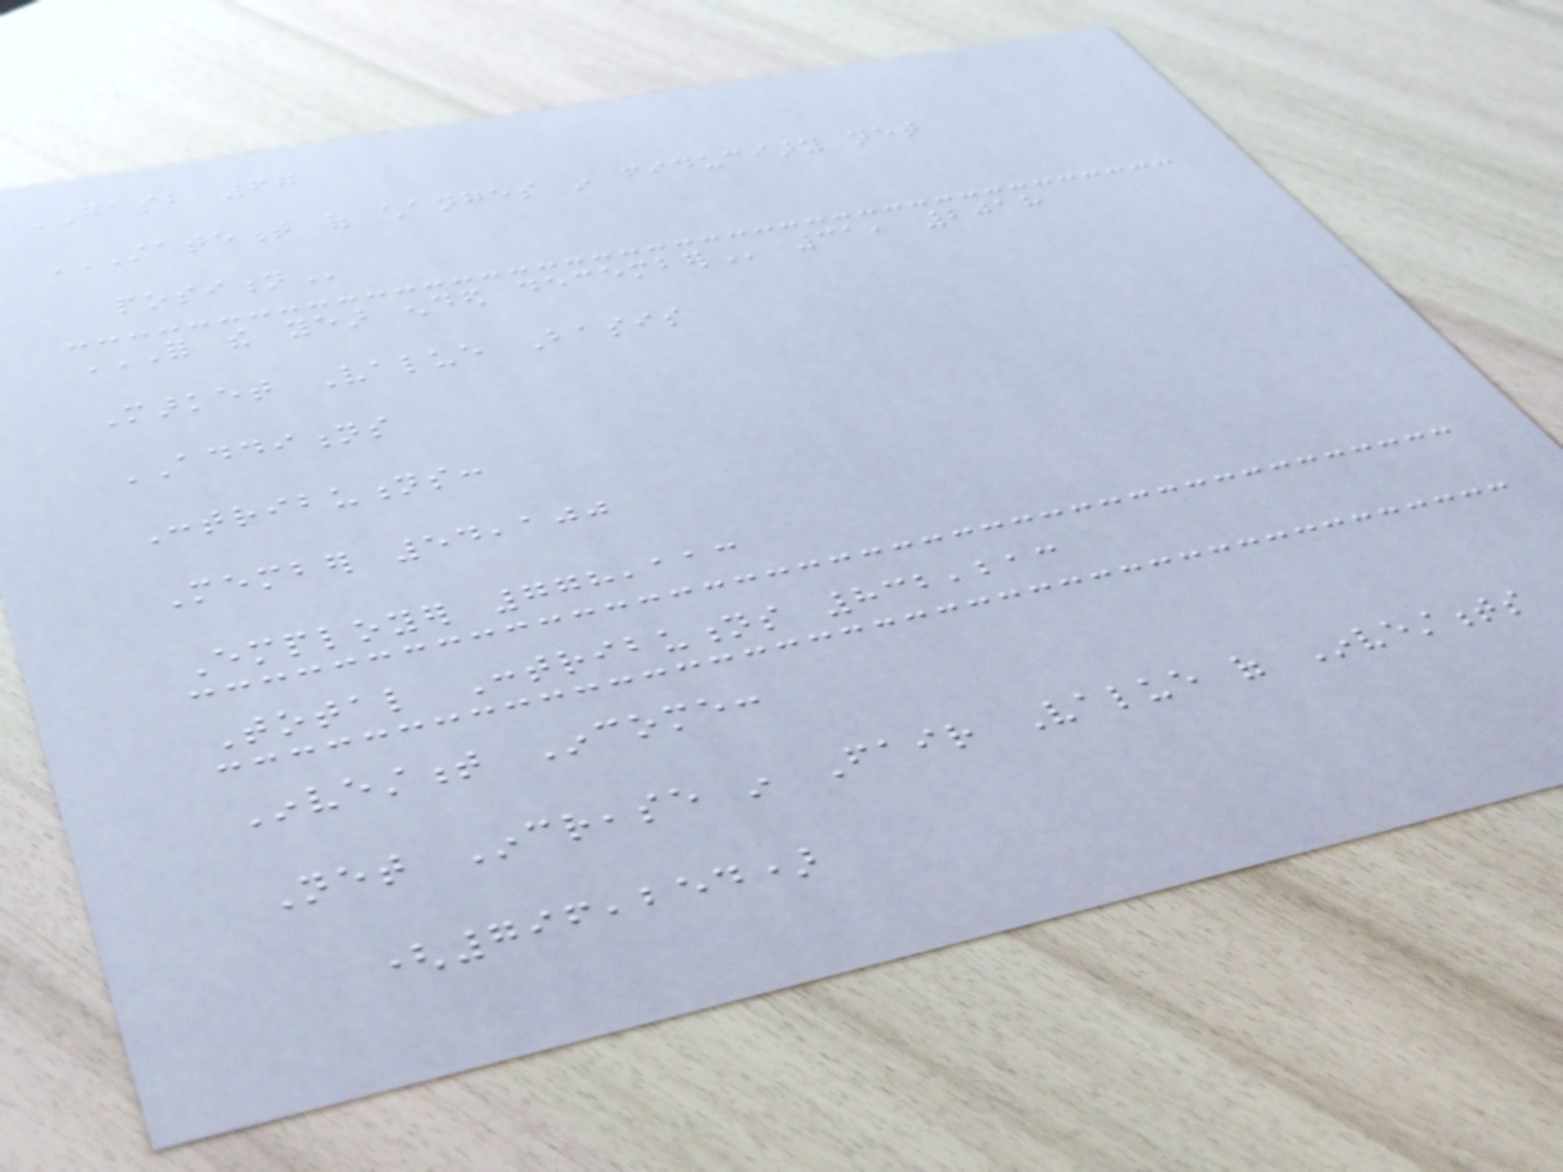GASB 67
STATEMENT OF CHANGES IN FIDUCIARY NET
POSITION
FOR THE YEAR ENDED DECEMBER 31, 2018
Market Value Basis
ADDITIONS
Contributions:
Member 54,100
Employer 778,113
Total Contributions 832,213
Investment Income:
Net Increase in Fair Value of Investments
(796,254)
